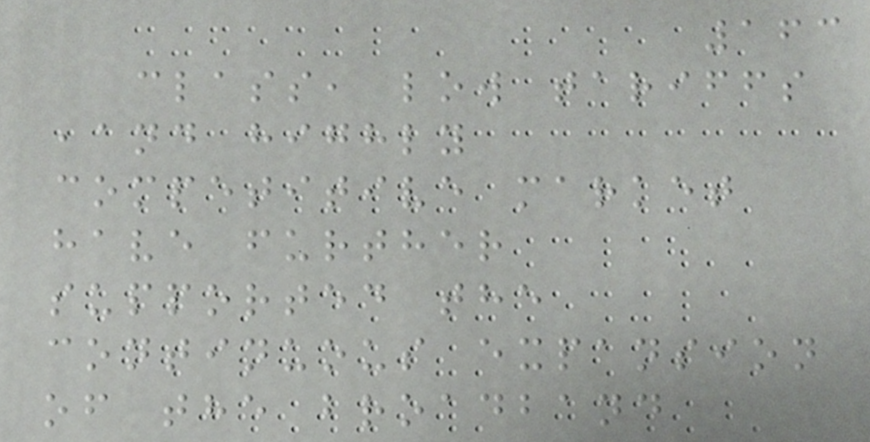163
class, low tariffs
,and highly
competitive market
have further
supported the
continuous expansion
of the broadband
